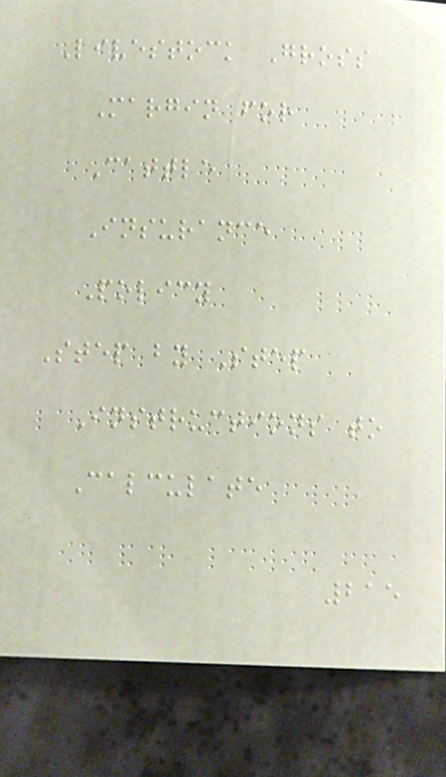Livestock Gross
Margin for
Cattle
Insurance
Policy
Step by Step
Instructions to
Calculate
215
